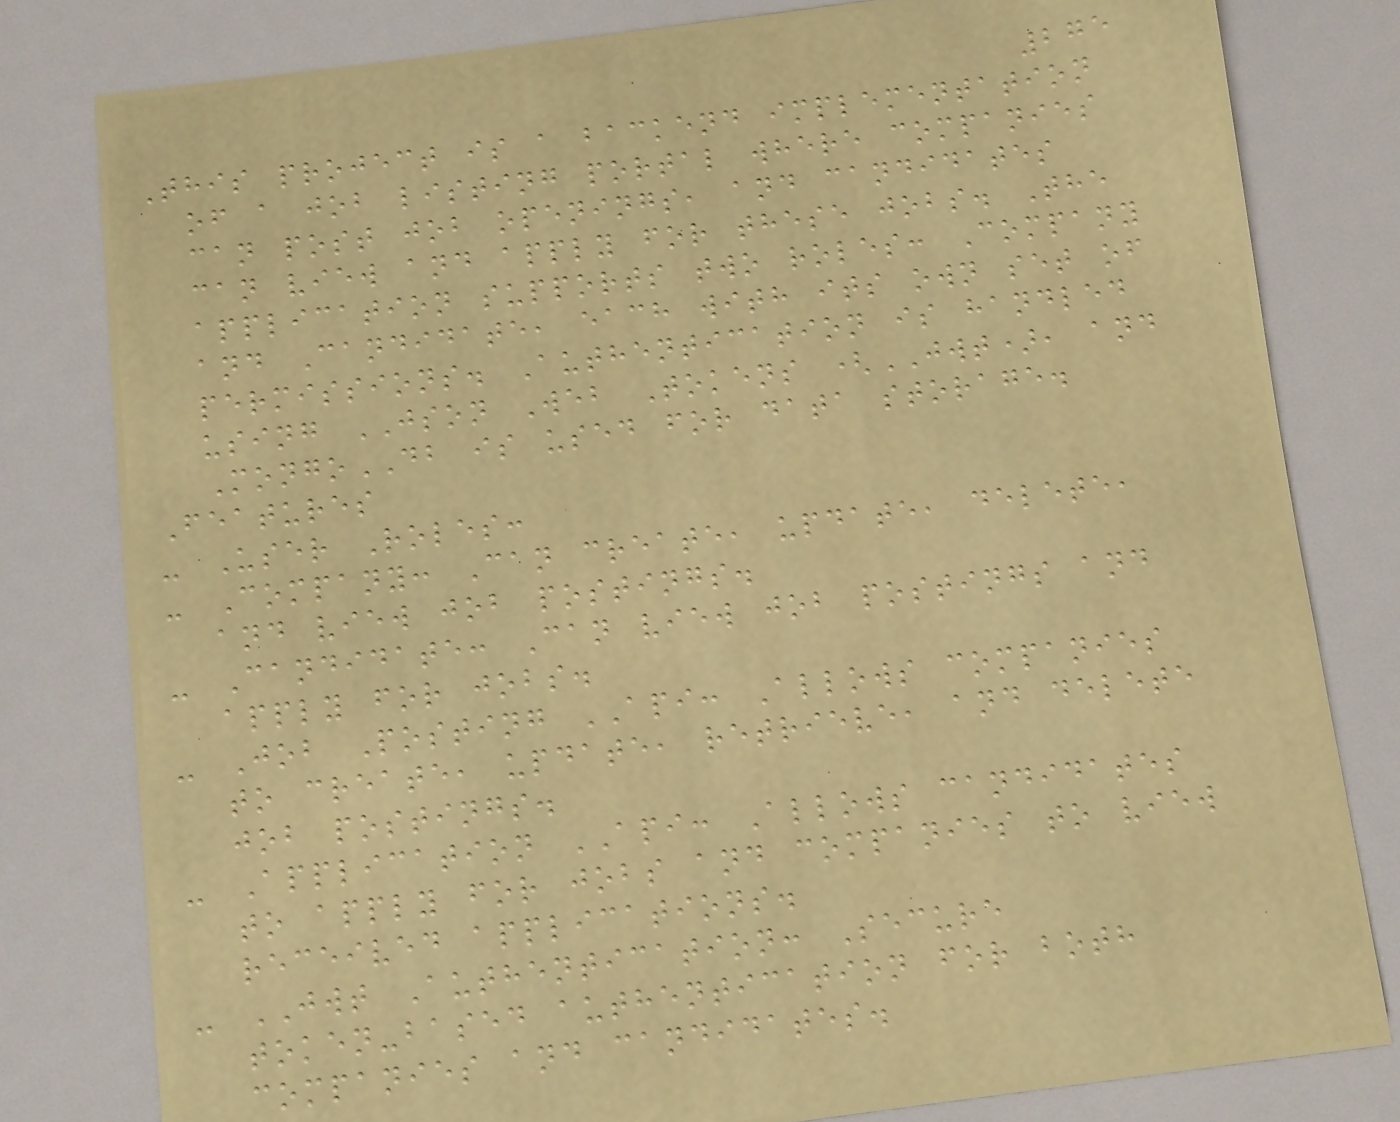275
This project is a backend implementation
of a job listing portal where companies
can post job openings, and candidates
can view and apply for these jobs. The
application supports two roles: Company
and Candidate, each with its own set of
permissions. Authentication is handled
using JSON Web Tokens (JWT), and
MongoDB is used for data storage.
Features
- User Roles:
- Company: Can create, update, delete,
and view job postings.
- Candidate: Can view job postings and
apply for jobs.
- Job Posting API: Allows companies
to create, update, retrieve, and delete
job postings.
- Application API: Allows candidates
to apply for jobs and companies to view
received applications.
- JWT Authentication: Secure
token-based authentication for both
companies and candidates.
